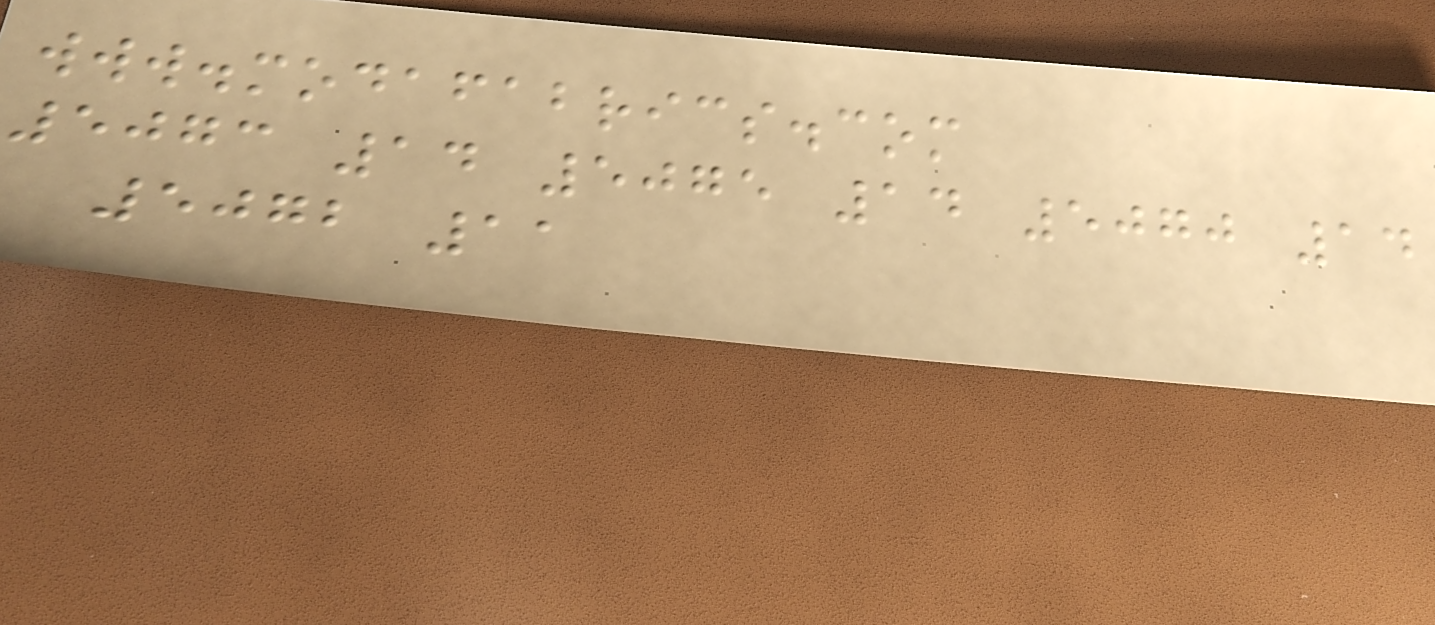www.modafabrics.com
5073 14 5075 14 5070 14
5072 11
